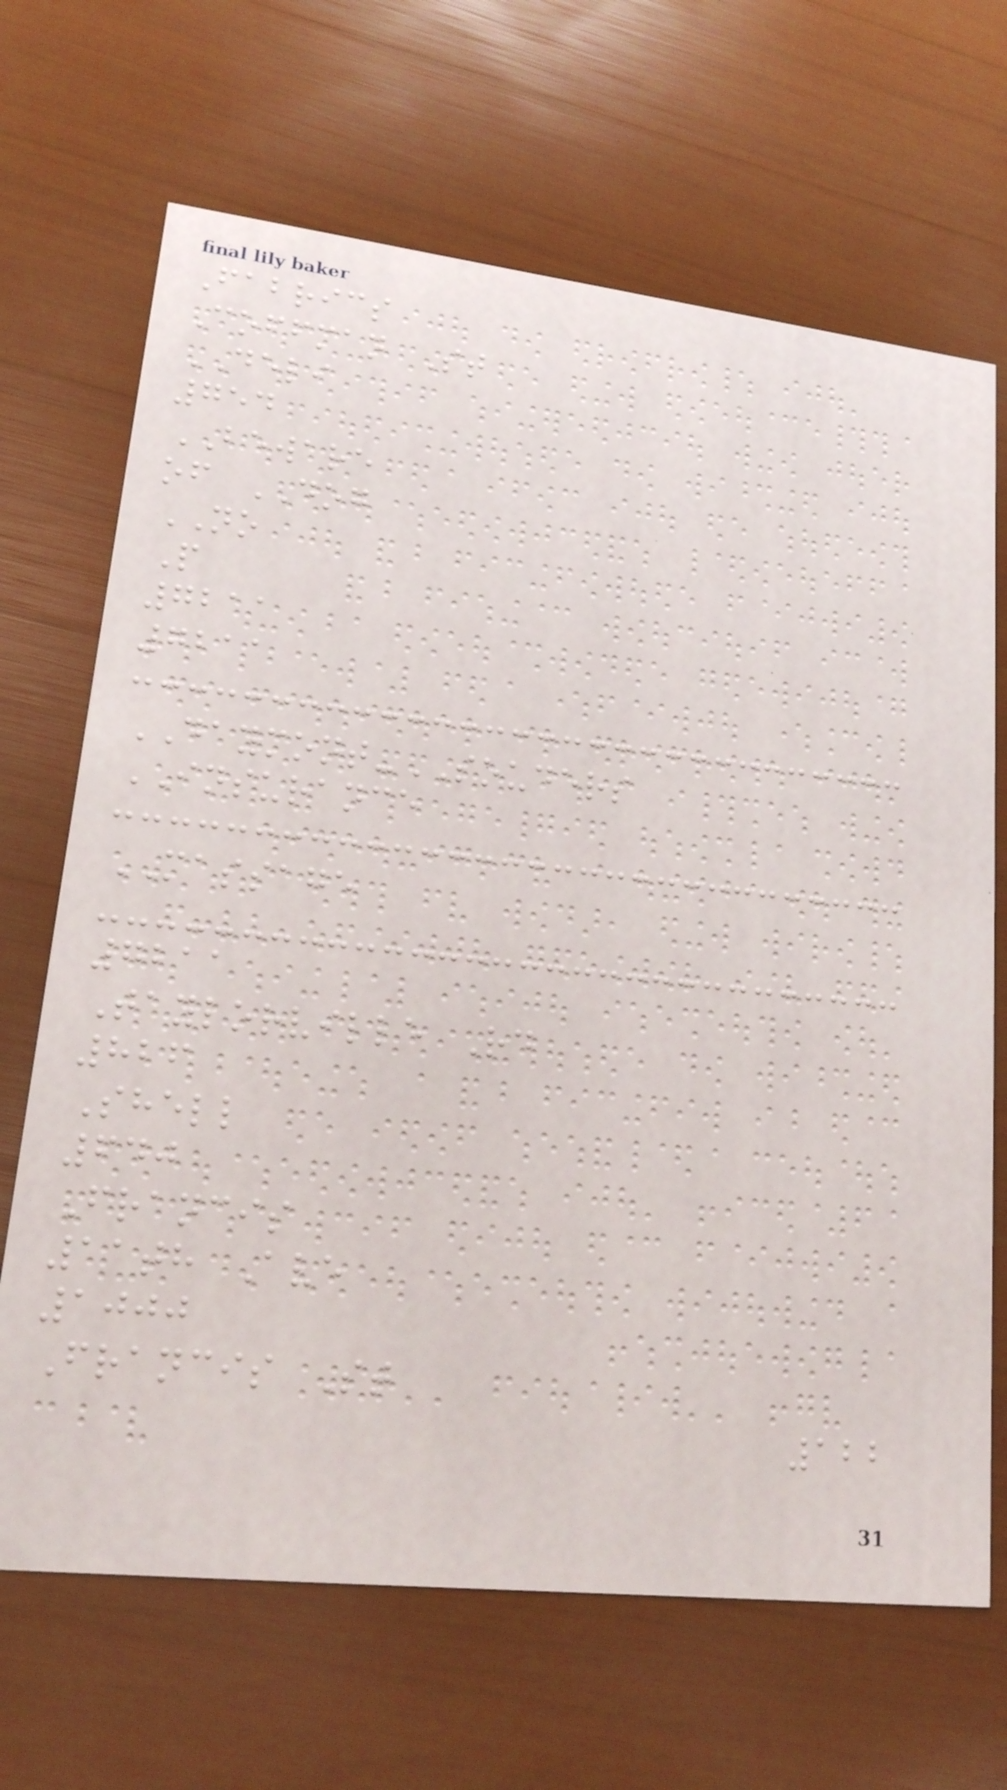Fabrics
Coffman St
DELI
754
BEWARE
of DOG
NO
P
7211
7211
DAYMONT-SOUDERS
INSURANCE
MASSAGE
7211
Taylorville Rd
826
Shell
640
Francis
11th Ave
1000
Francis St
122
